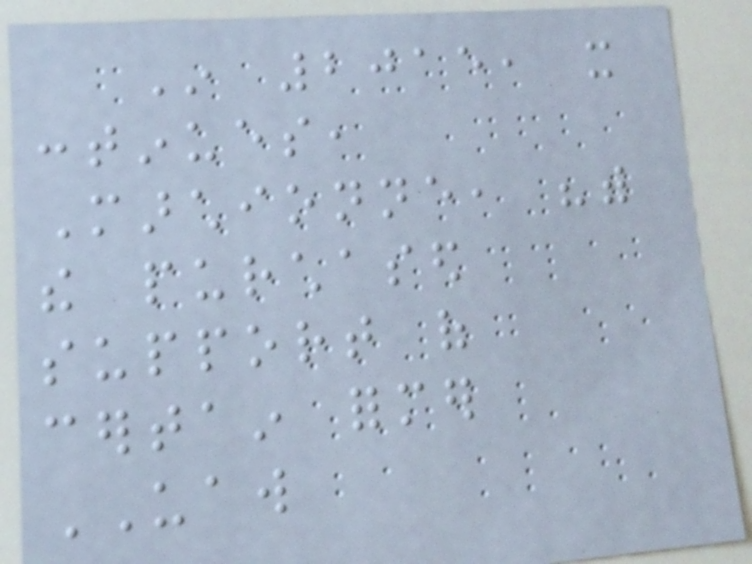In 2015, it
continues,
Marchionne, "with
the purchased
support of
certain former
UAW
